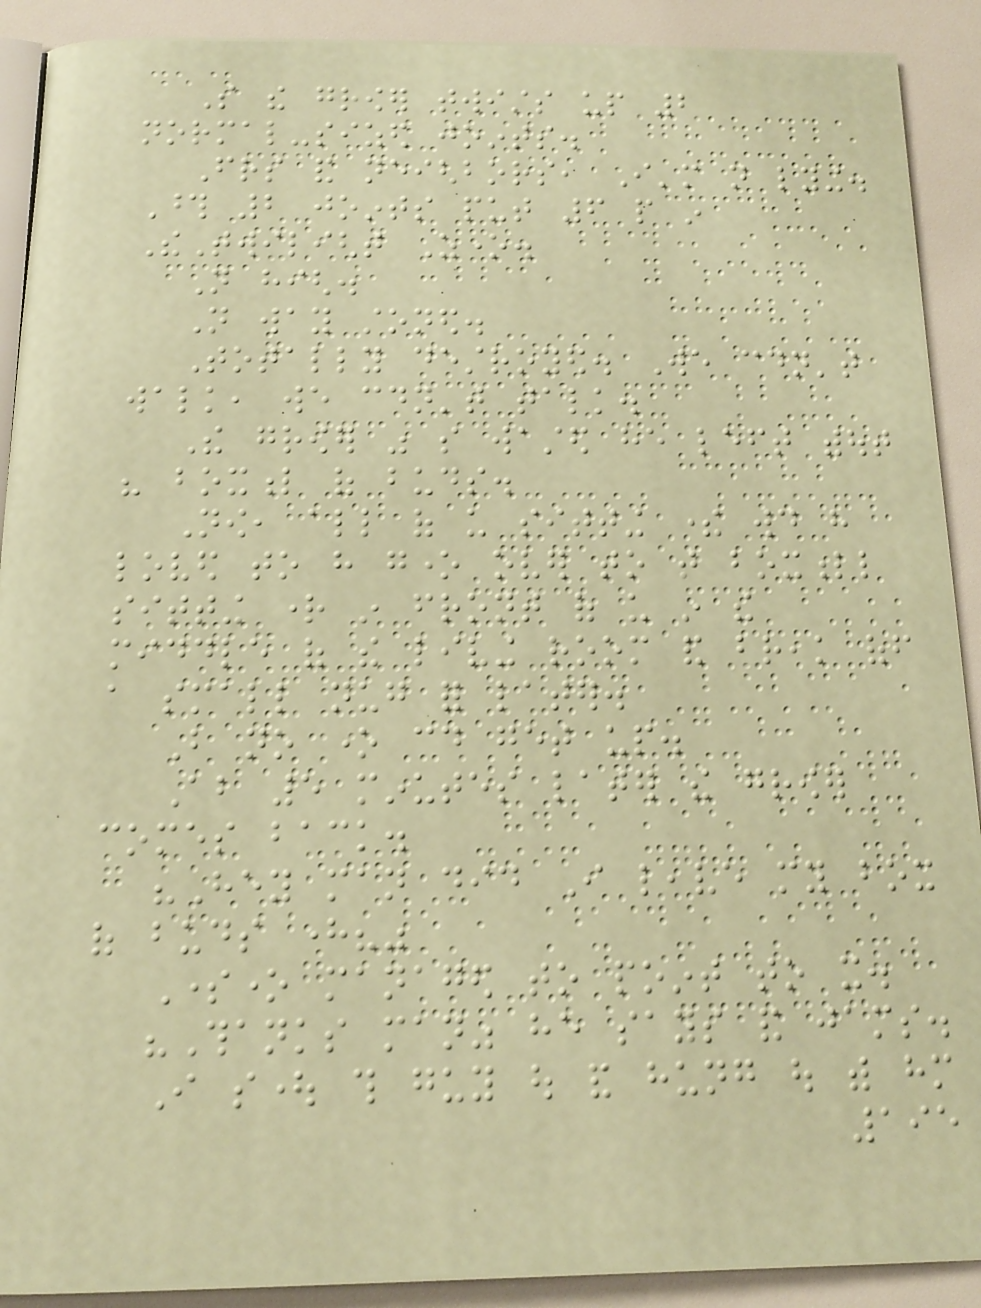So the grower twists up 2
normal-sized joints.
Friends and neighbors, I'm not lying.
Those 2 joints put 6 people in
TheTwilight Zone.
Not high.
Not way stoned.
Totally destroyed. We couldn't
walk, we couldn't talk.
The grower was so wasted he left without
his boxful of buds.
Now, all of us sitting there would have
loved to have gone over to that boxfull
sitting right in front of us in the
middle of the living room and break off
a small nug for later.
But no one could get up.
About 5 minutes later the grower
comes back.
"Hey man did I leave my box
of buds here?"
Someone managed to point to it.
"Thanks man" he says and jams.
I sought this guy out and hung out with him
195
